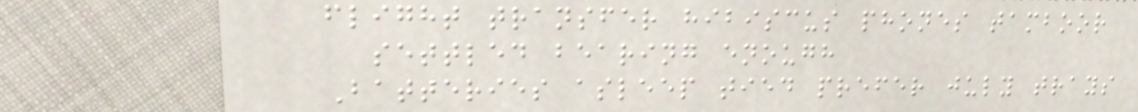flight transfer hibiscus phones tamboor
settled bearing enough
Batteries asleep tied prefer july trays
